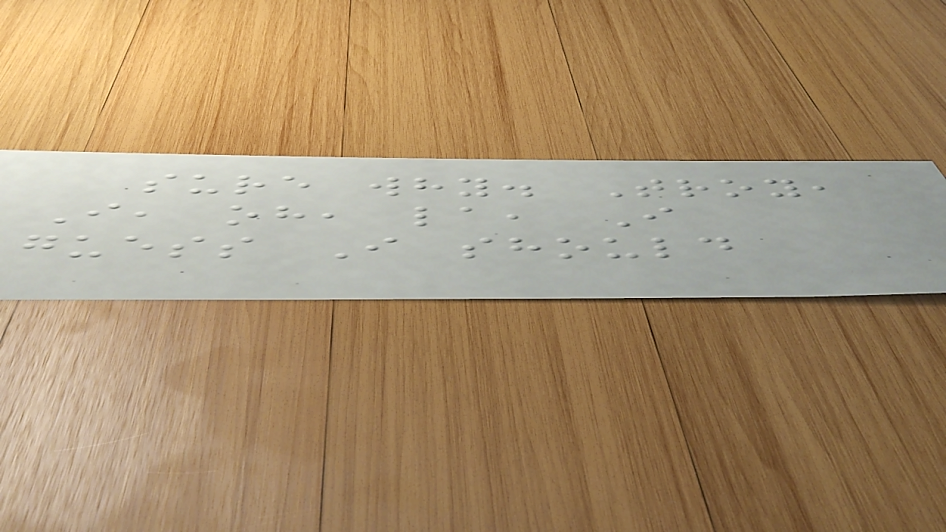sure why. Troy,
I, oh, la, I
guess I should
